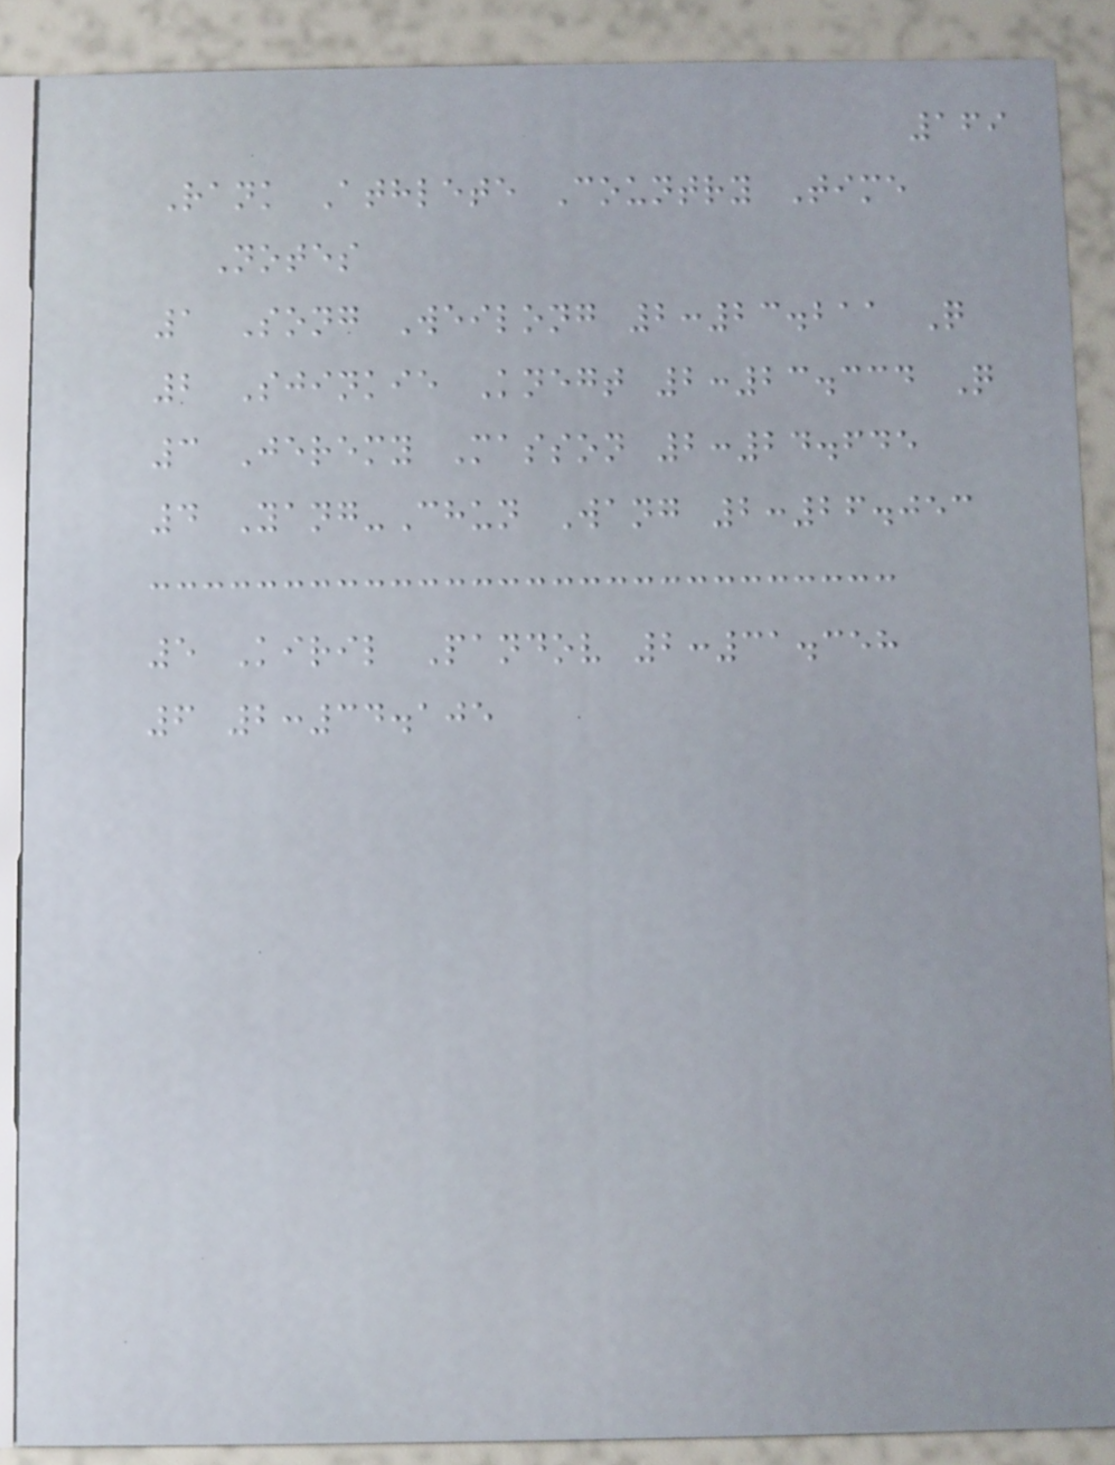169
Rank Athlete Country Time
Notes
1 Song Weilong 2:23.211 Q
2 Sjinkie Knegt 2:23.334 Q
3 Jeremy Masson 2:24.645
4 Yang-Chun Wang 2:26.053
5 Kiril Pandov 2:31.358
6 2:34.105
